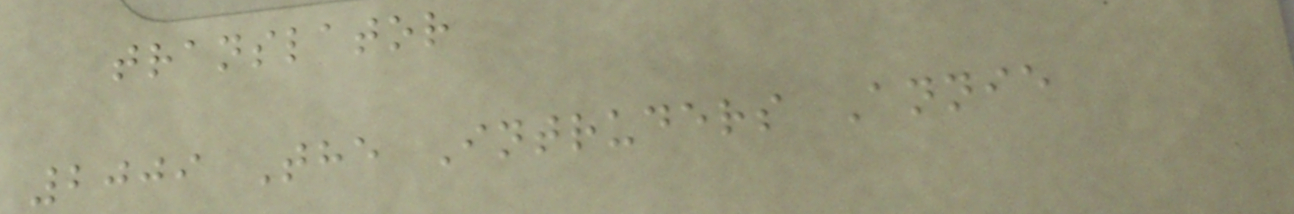translator
2009 The Intruders Annie
